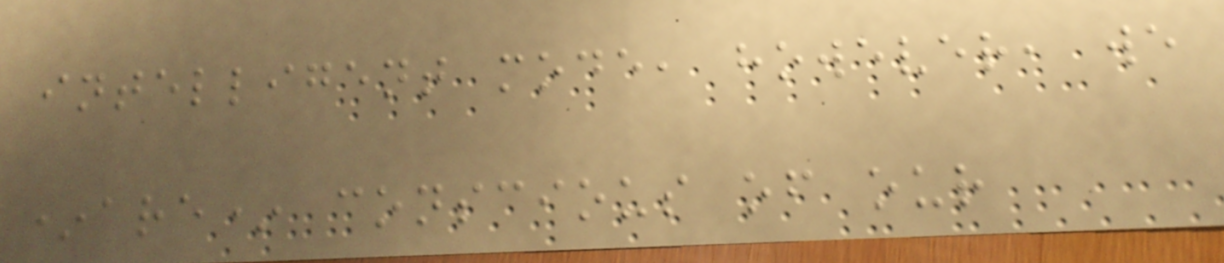intelligent mode, however, we
*are* conscious of our
